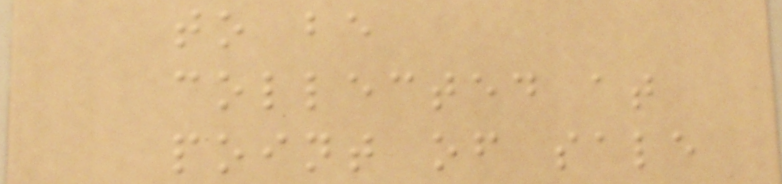to be
collected at
point of sale
